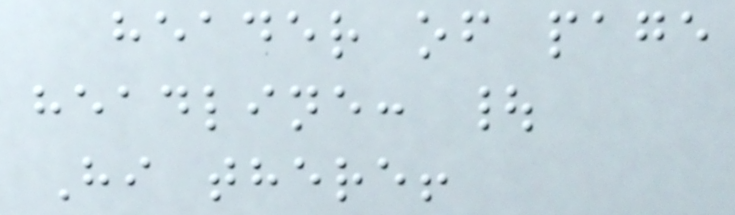header of page
headline: |
Hi there!
